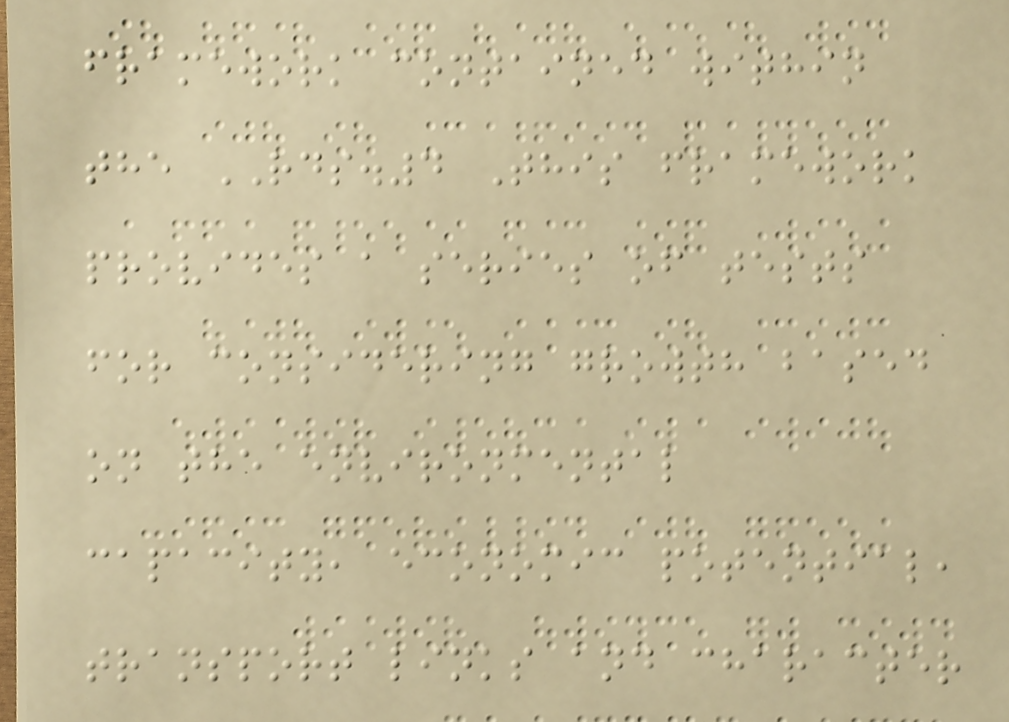framework contained within
the RDS.4 This framework
provides a series of tests
for considering growth based
on the environmental
capacity, economic potential,
transport links and character
